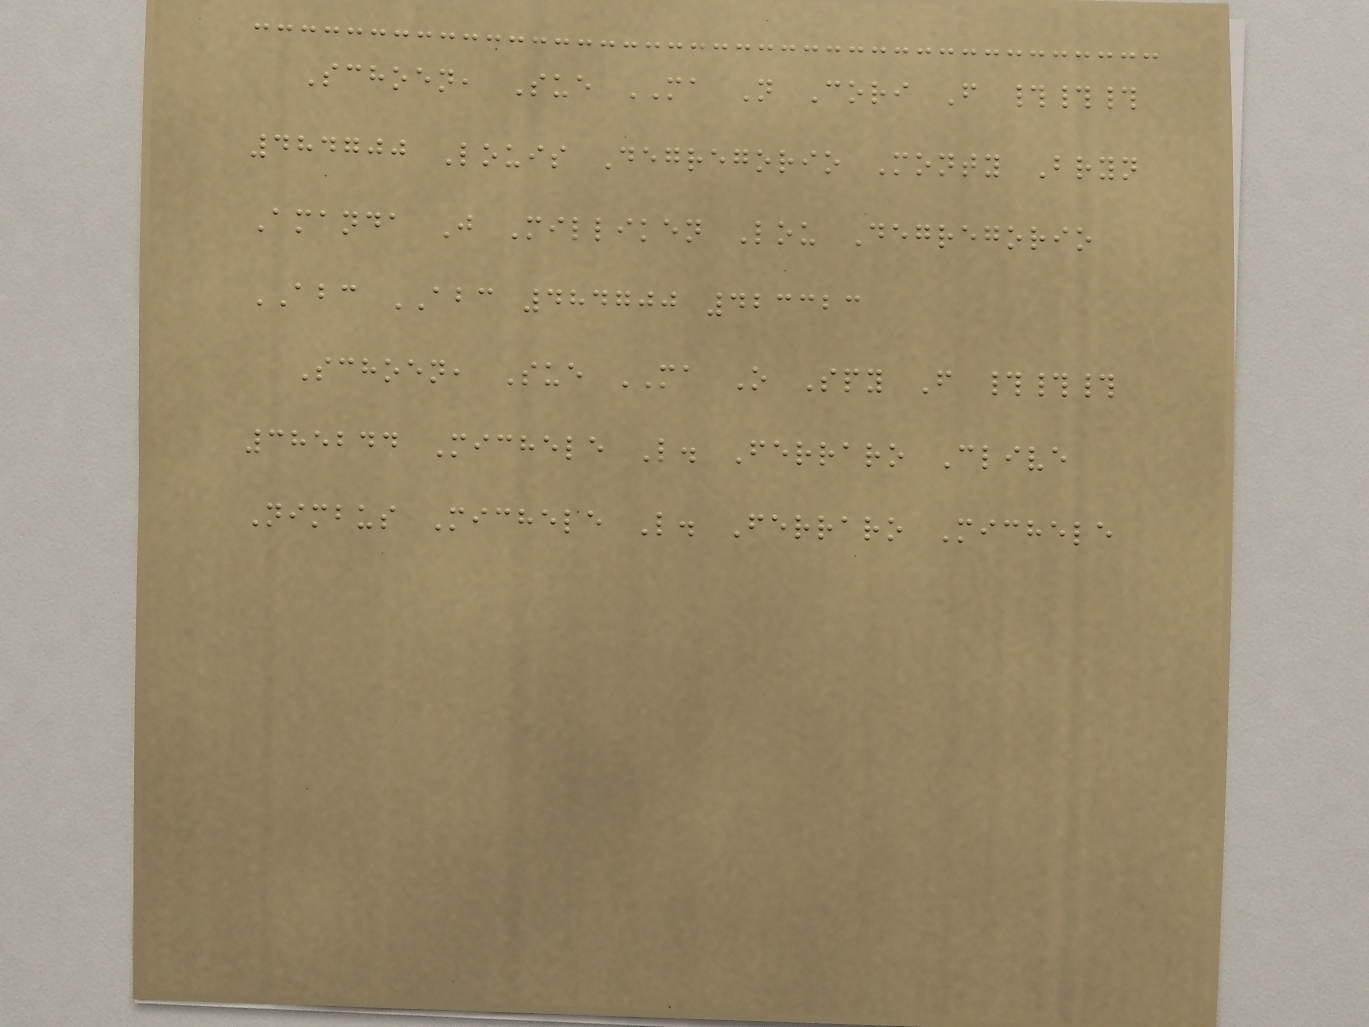Schoen, Sue MA N Cori F ###
484700 Louis Degregorio Monty Bryn
Amanda J Milliken Lou Degregorio
ABC ABC 484700 423323
Schoen, Sue MA O Spy F ###
385244 Michele L. Ferraro Clive
Nimbus Michele L. Ferraro Michele
